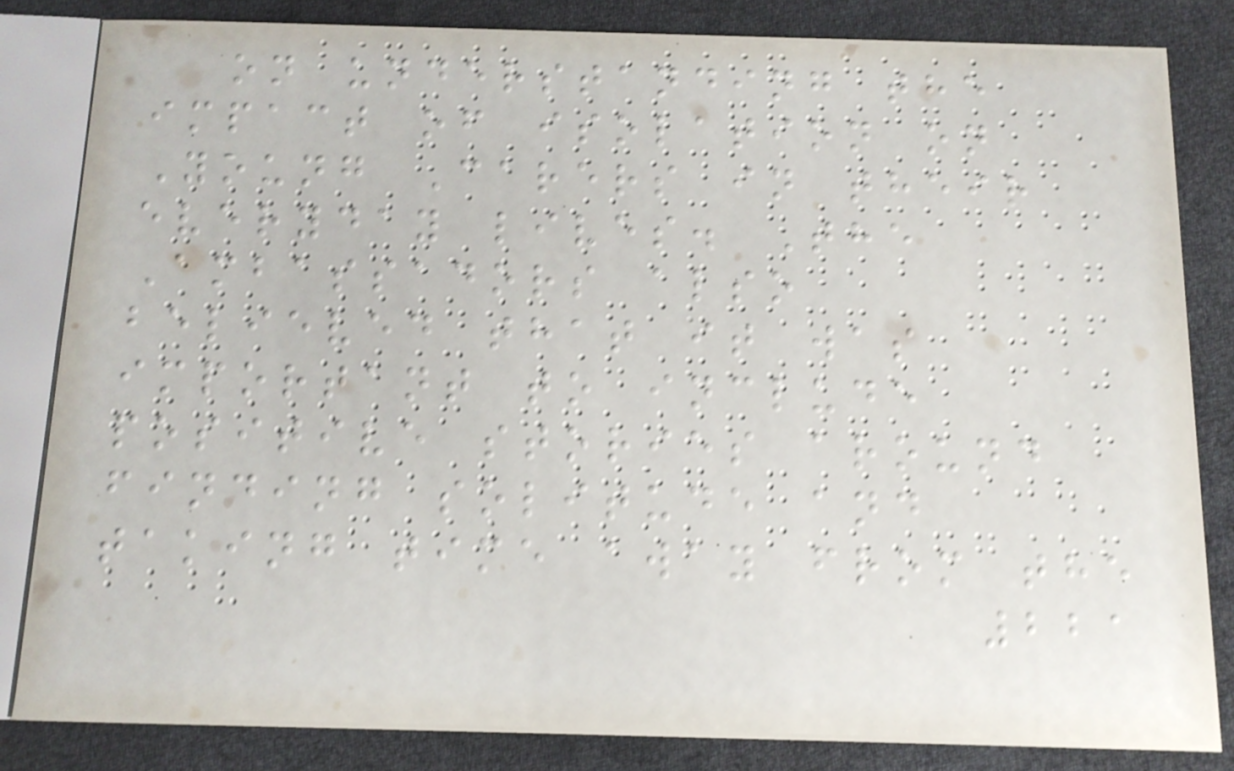on understanding the
impact of isolation on
Young Carers in their
everyday lives. The
Ambassadors also
believed that it was
important to include
positive stories around
finding solitude and
taking time away from the
221
